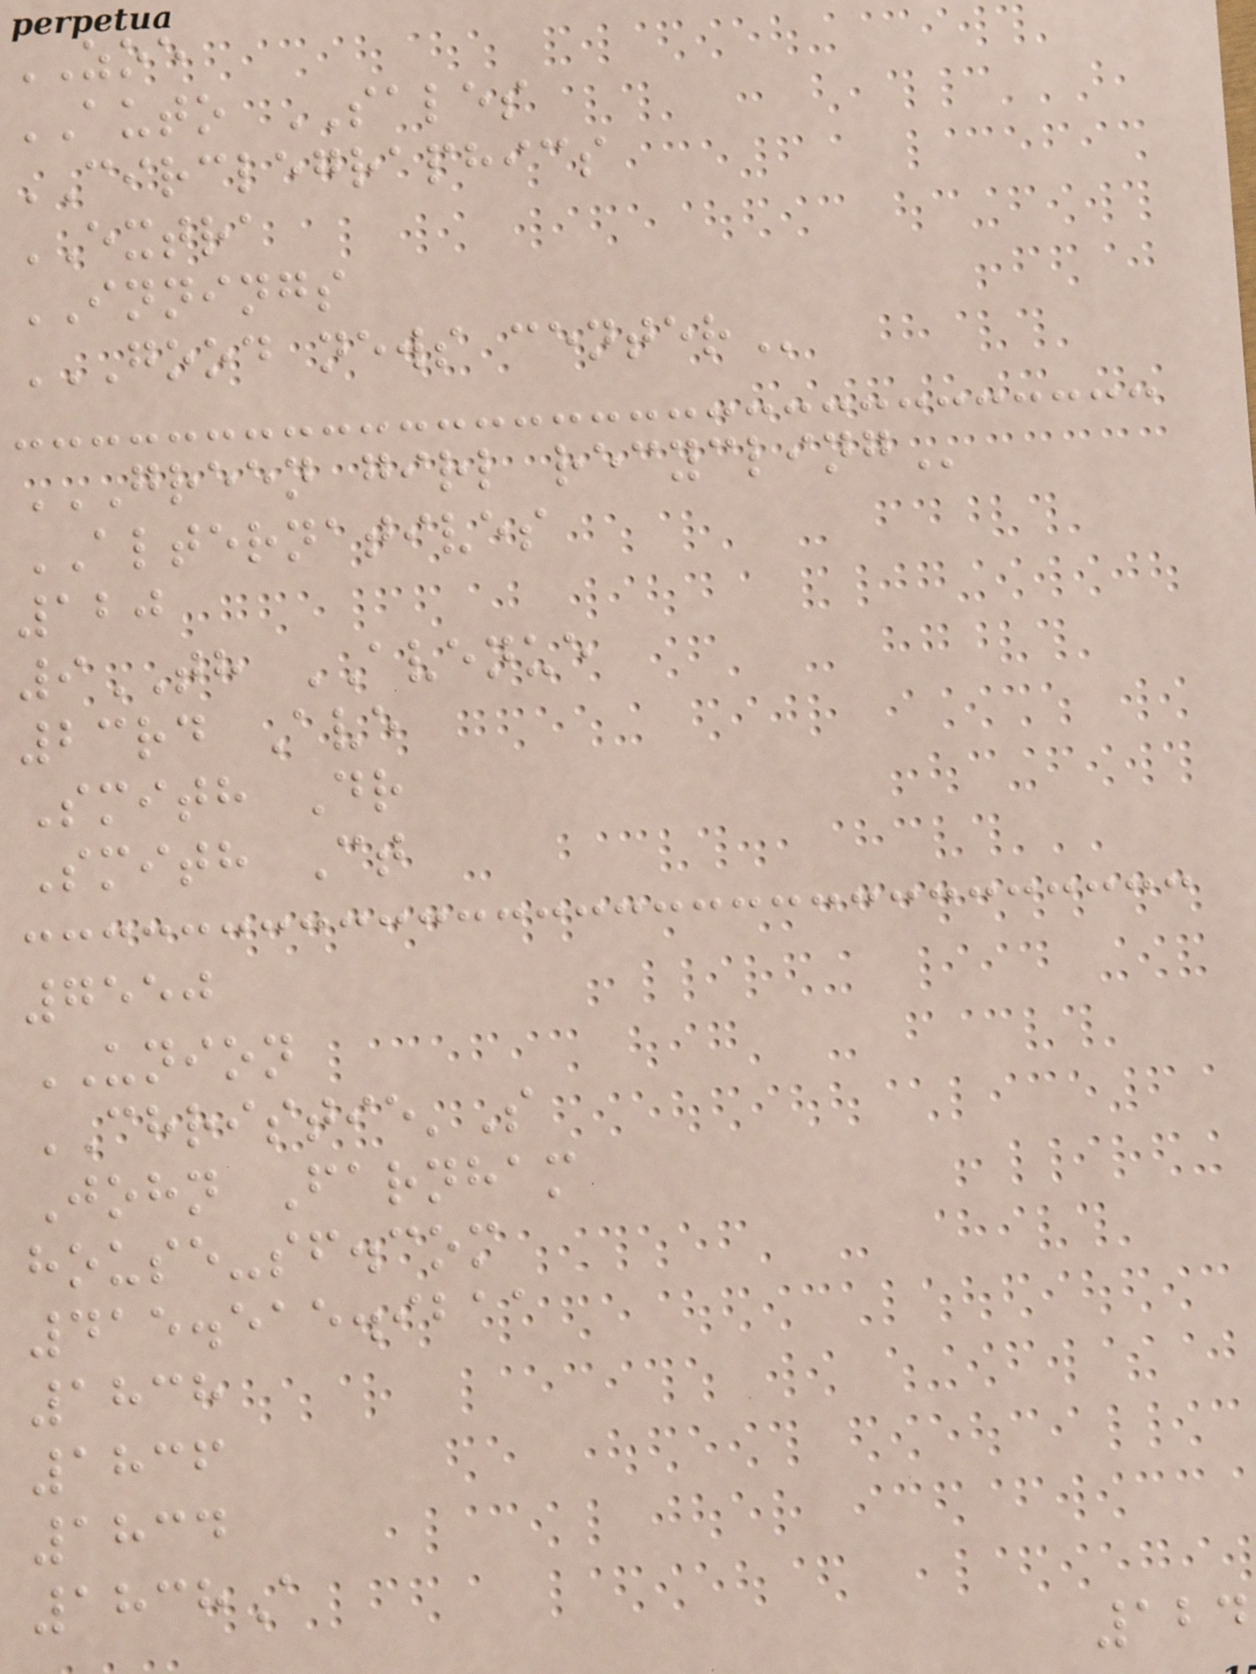ZOE
AUTO SALES
CIRCLEGRAPHICS
EXTRA
INNINGS
GOOD NEWS CENTER
GREEN GIRL RECYCLING
ALTERNATIVES
120
9TH AVENUE
23rd Ave
Smith Dr
Smith Ct
7550
UNION
CHRISTIE'S
John Farnham
house-sf.com
415.515.9211
1838
1836
1834
1838A
124
